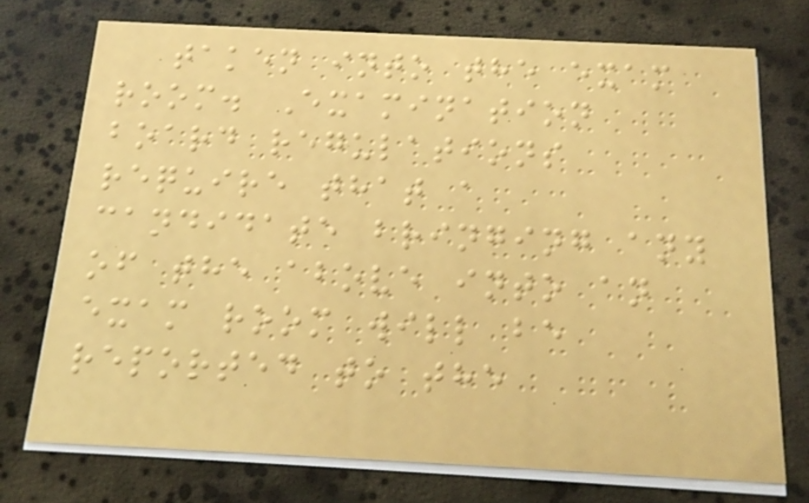taken into the exam
room. Examination
board regulations
require that a
candidate bringing any
of the above into an
exam room will be
reported to the
